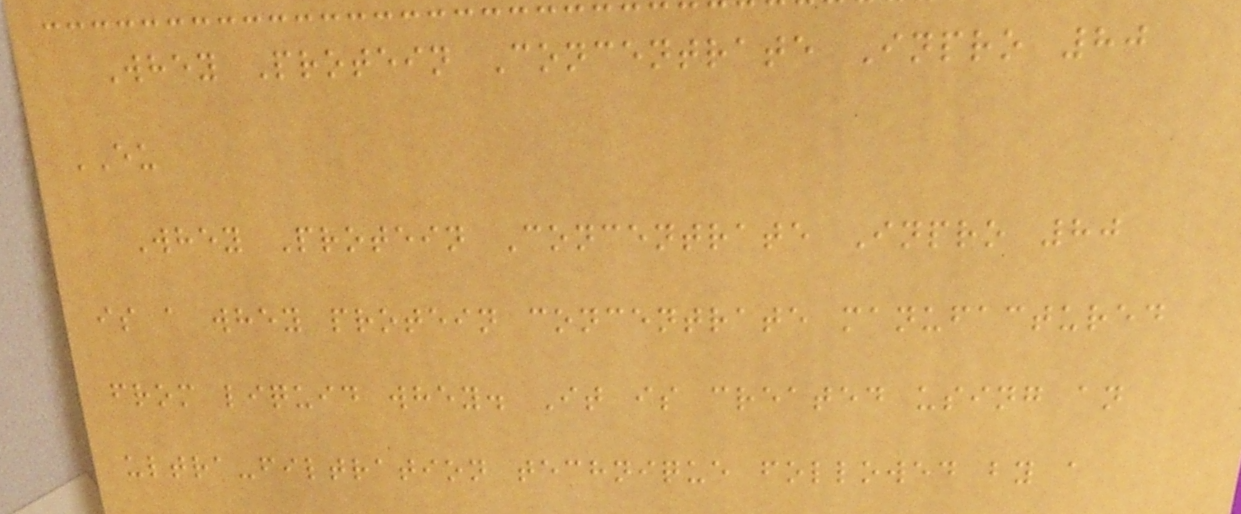Whey Protein Concentrate Inpro 80
EU
Whey Protein Concentrate Inpro 80
is a whey protein concentrate manufactured
from liquid whey. It is created using an
ultra-filtration technique followed by a
